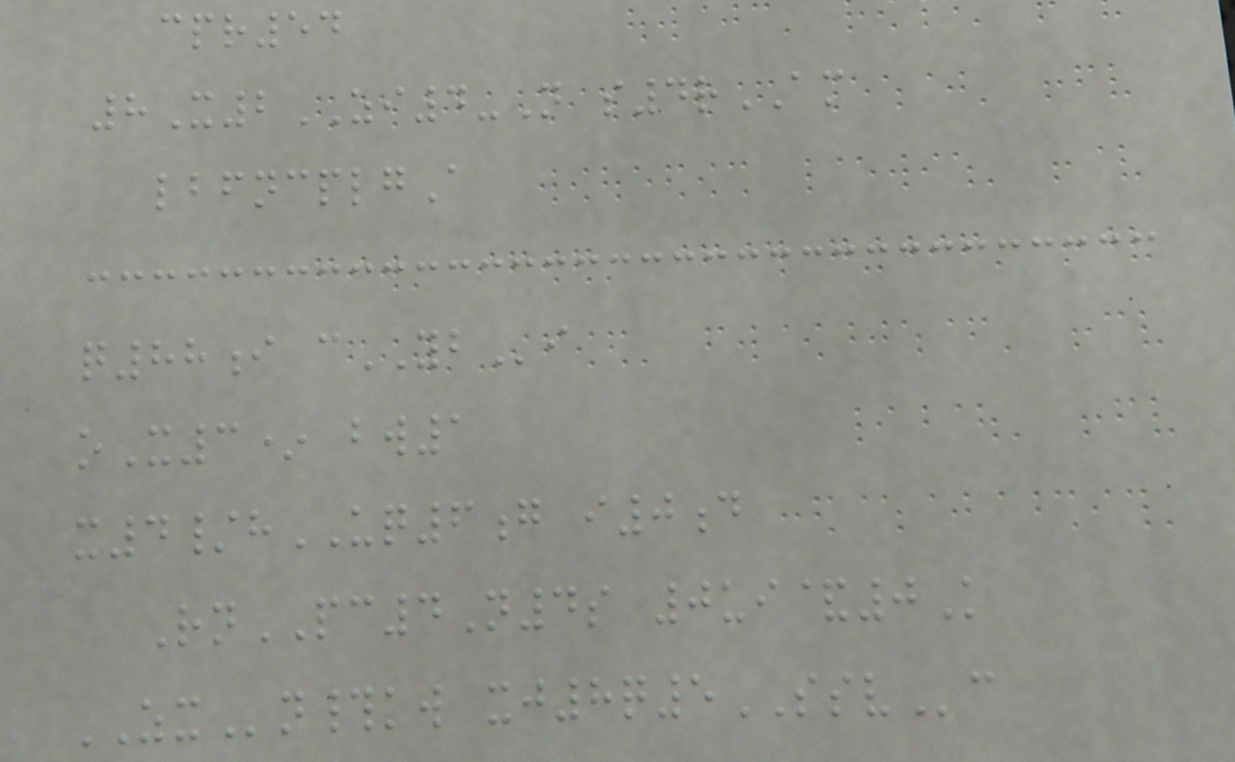cpr54
8X2ZI4-N s4rAM
lbfncplgA
q88i cYBi
oX3* bw1
x4/hUQ6g i0d
RnPC4N4s 0ui&0K
ZXn#kw xj8q5SSVc
